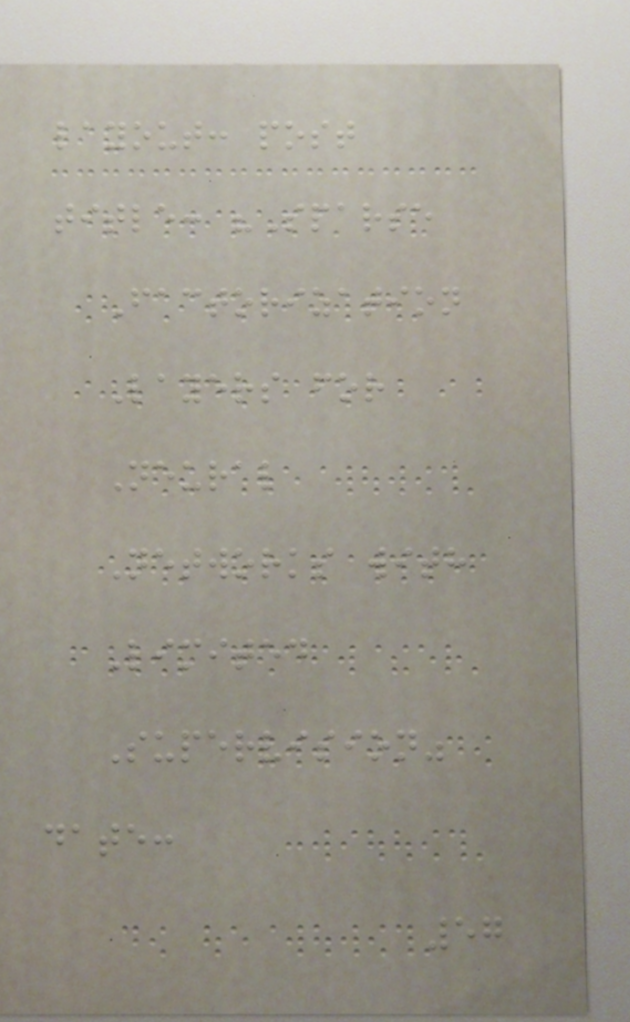layout: post
title: "Sparse
Factorization
Layers for
Neural
Networks with
Limited
Supervision"
date:
57
